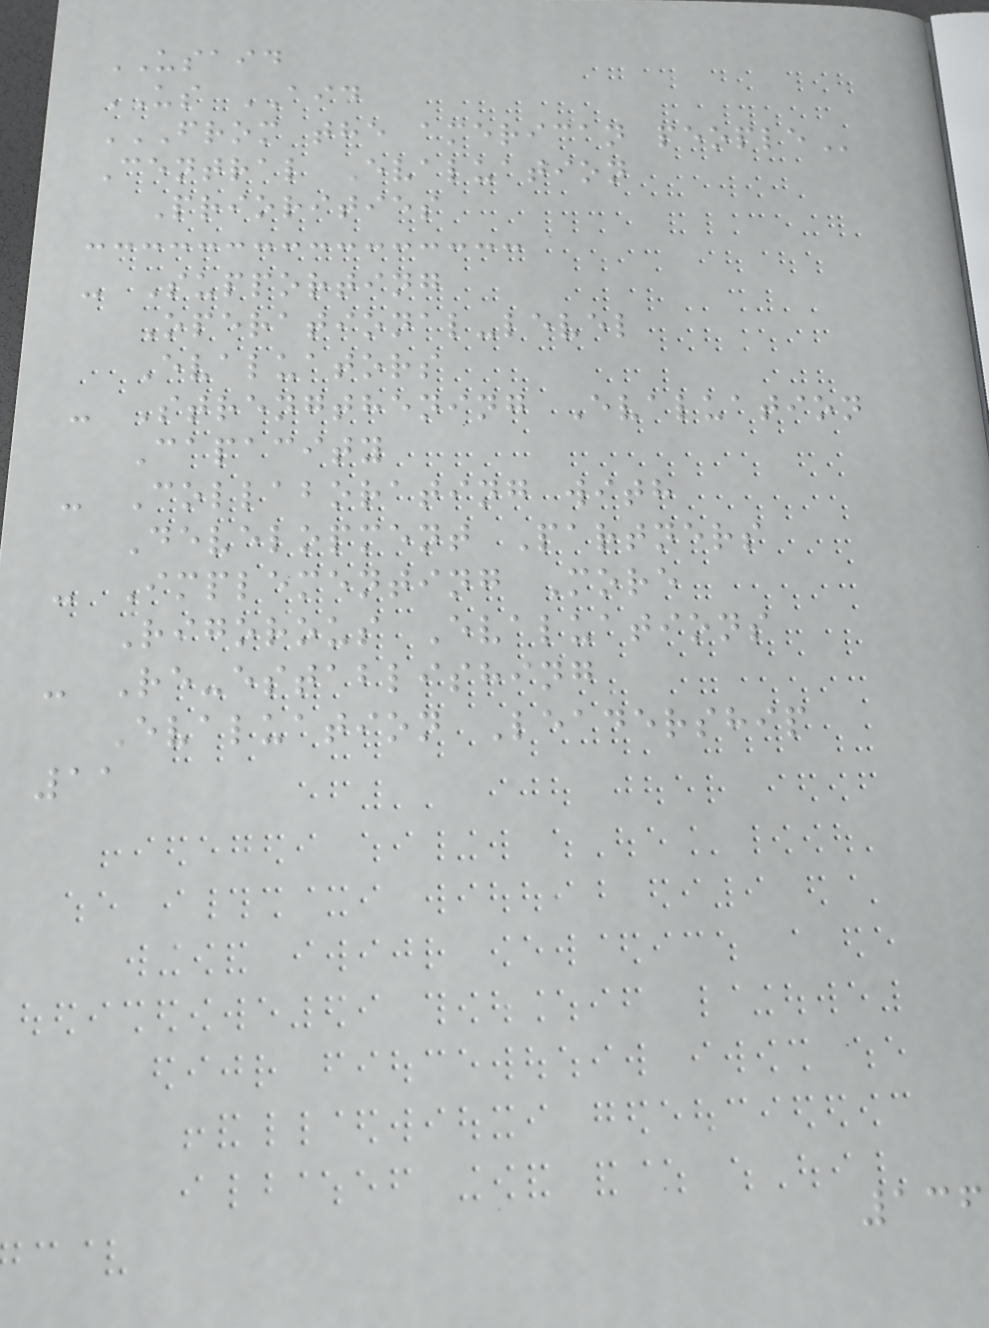USAID
US AID
FROM THE AMERICAN PEOPLE
Central Evaluation
Priorities
- Supporting
Operational-level
Evaluators
- Strengthening Evaluation
Capacity
- Collaborating with
Development Partners
- Implementing More
Rigorous Evaluations
- Re-establishing
Evaluation Leadership
11
136
